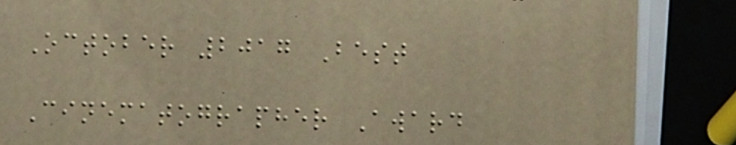October 2017 Best
Cinematographer Award
